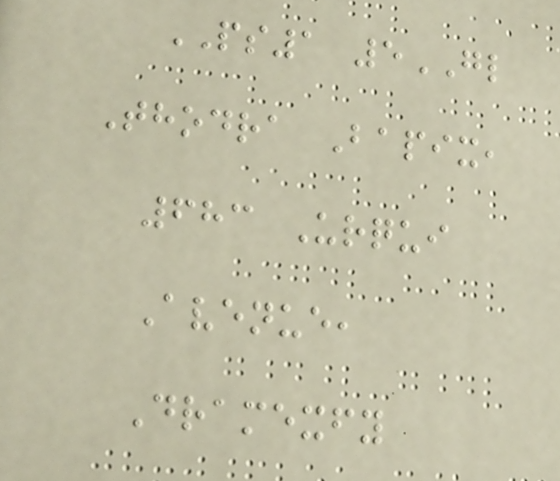PS1 5GL
Thodra Bapix,
683 Urqui
Avenue,
Dramexfy
